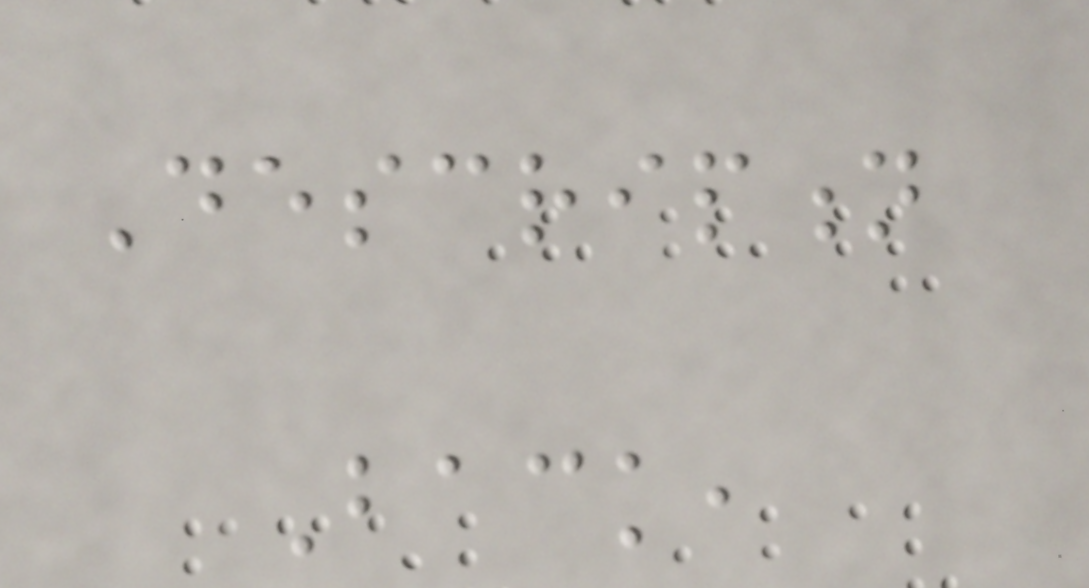Description
Back,
